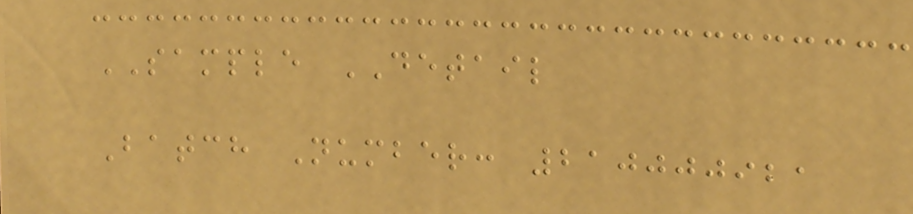SAMPLE DETAIL
Batch Number: 210000921
